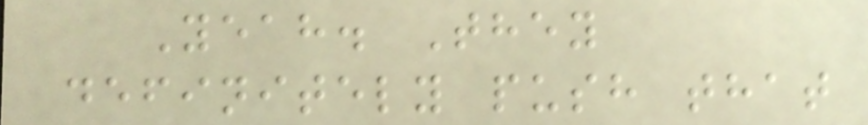Yeah. They
definitely push that
